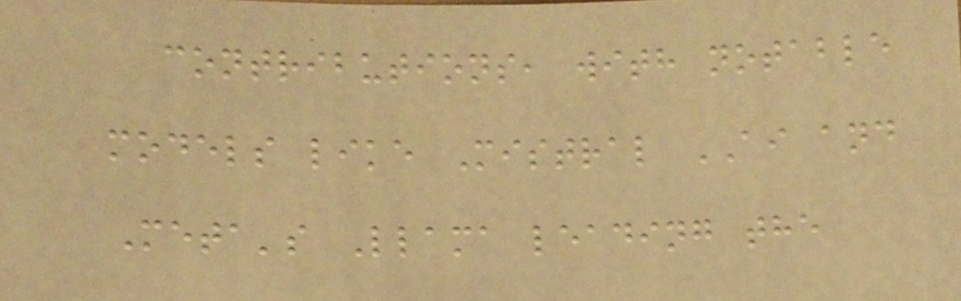contributions, with notable
models like Mistral AI and
Meta's Llama leading the
